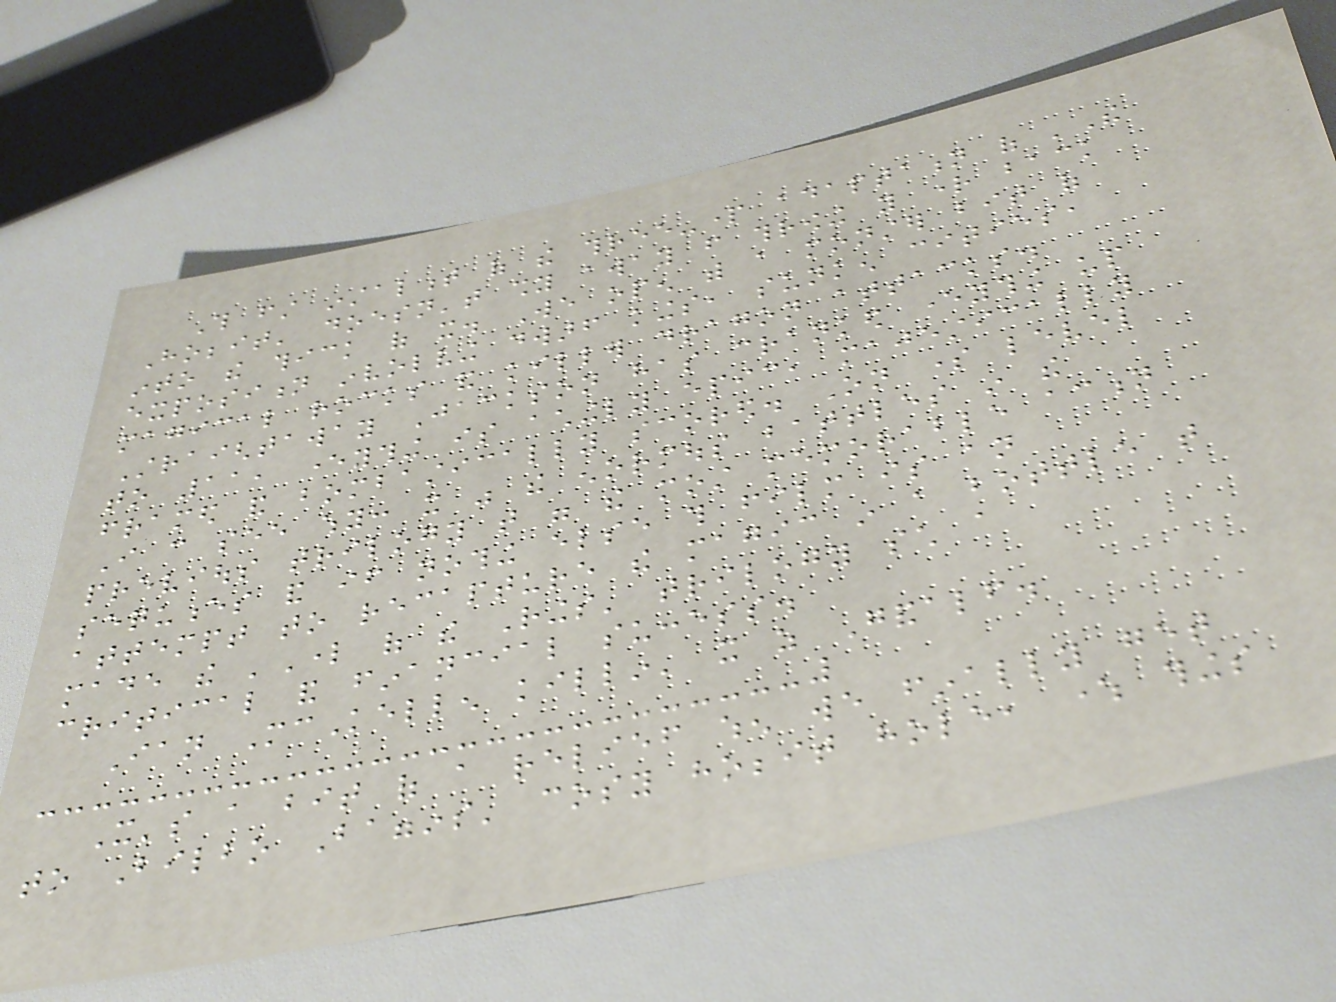This first instalment of the three-part adaptation of 'The
Hobbit' doesn't shy away from throwing you right back
into the thick of it. We open with a monster bit of
exposition involving dwarf kings, sunken cities,
magical rocks and killer dragon attacks.
Straightaway Jackson has cranked everything up
to 11, everything is achingly epic, majestically
framed and bombastically scored. On some level
I can see why: it was the enormous battles in the
previous trilogy that were the most memorable action
sequences and if nothing else this film is an
attempt to recapture the magic in a bottle that
made the 'Lord of the Rings' trilogy such a
critical and financial success.
Ian McKellen killin' it as Gandalf.
It's a bit of a relief when we finally get
to Bilbo Baggins' cosy hobbit hole, where things
